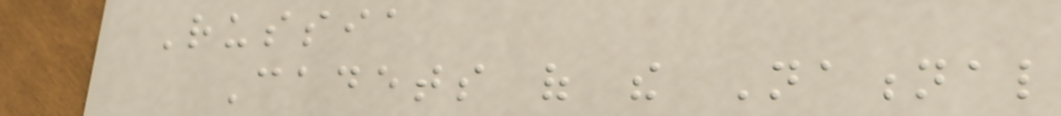Russia
Cadets of the National
